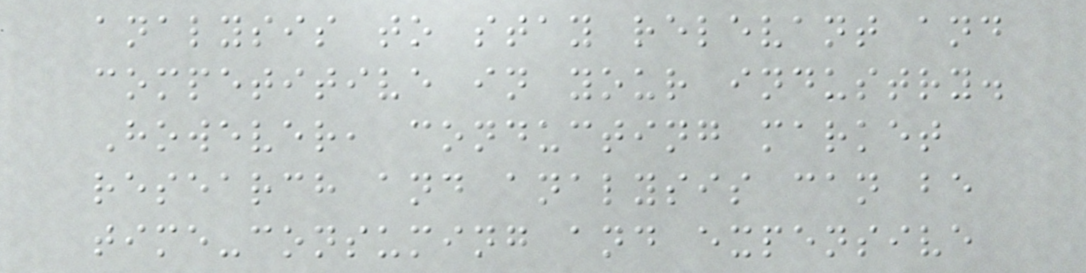analysis to stay relevant and
competitive in your industry.
However, conducting market
research and analysis can be
time-consuming and expensive
